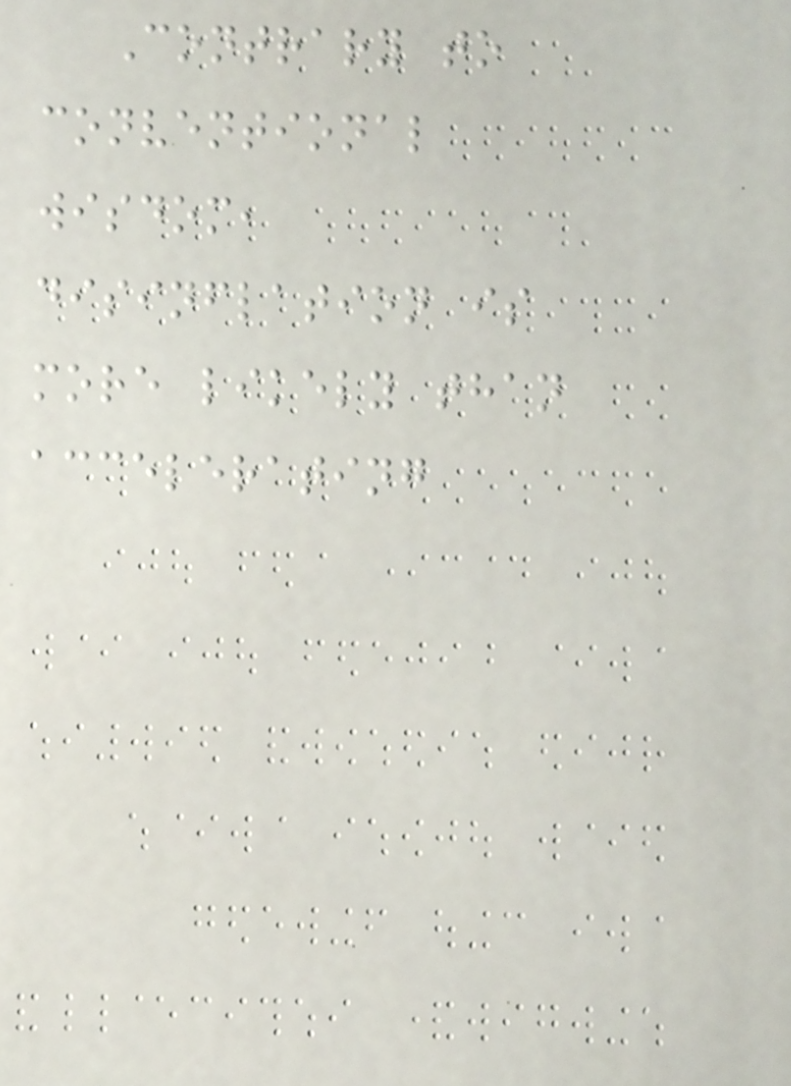Contrary to
conventional
wisdom,
disinflation is
more likely than
accelerating
